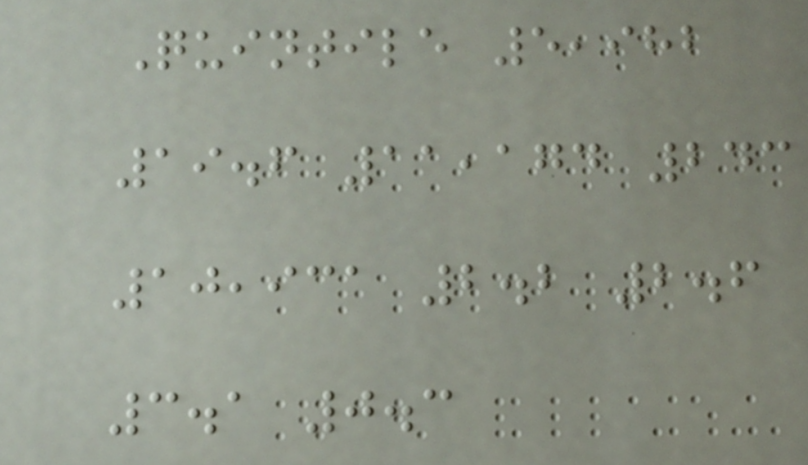Quintile 5,982
19.6 11,174 243
10,931 2.2 2.6
3.1 0.3
